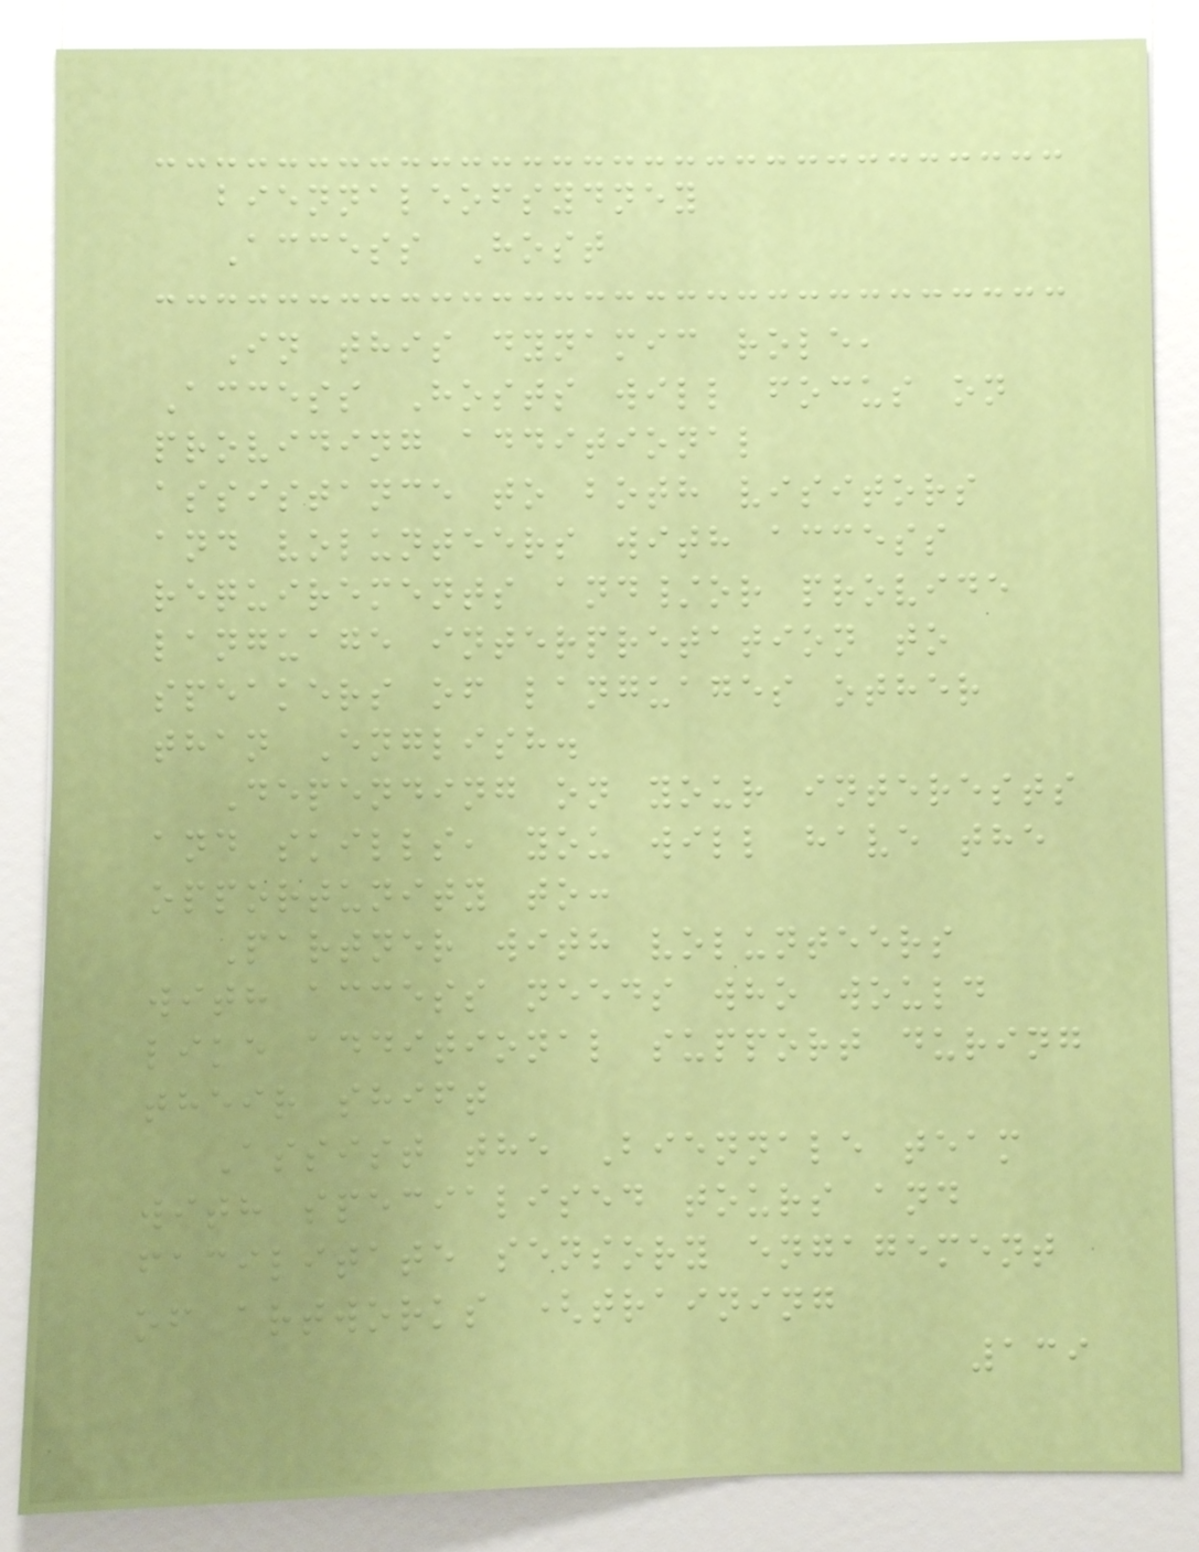biennaleofsydney
Access Host
In this dynamic role,
Access Hosts will focus on
providing additional
assistance to both visitors
and volunteers with access
requirements and/or provide
language interpretation to
speakers of languages other
than English.
Depending on your interests
and skills, you will have the
opportunity to:
Partner with volunteers
with access needs who would
like additional support during
their shift
Assist the Biennale team
with specialised tours and
facilitate sensory engagement
of artworks (training
139
